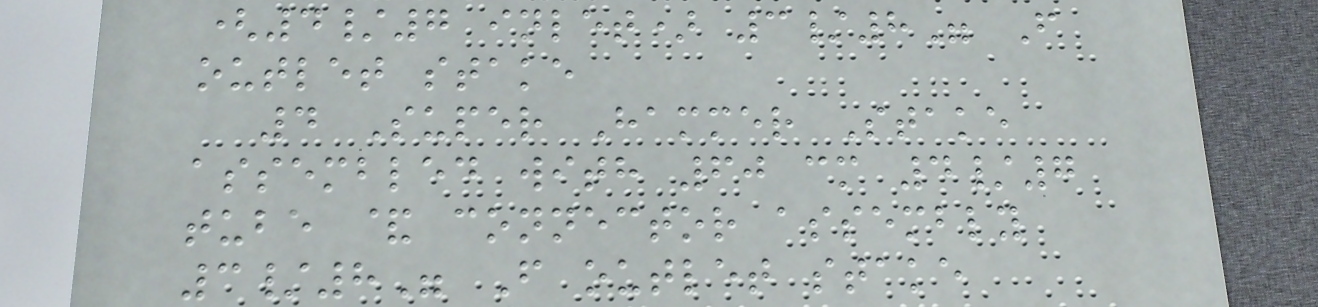(4/7 inlet) 3/8" F
outlet stake
4 Super Hammer Stake
assembled with 60 cm 4/7
tube & connector assembly
3/8" F outlet stake
